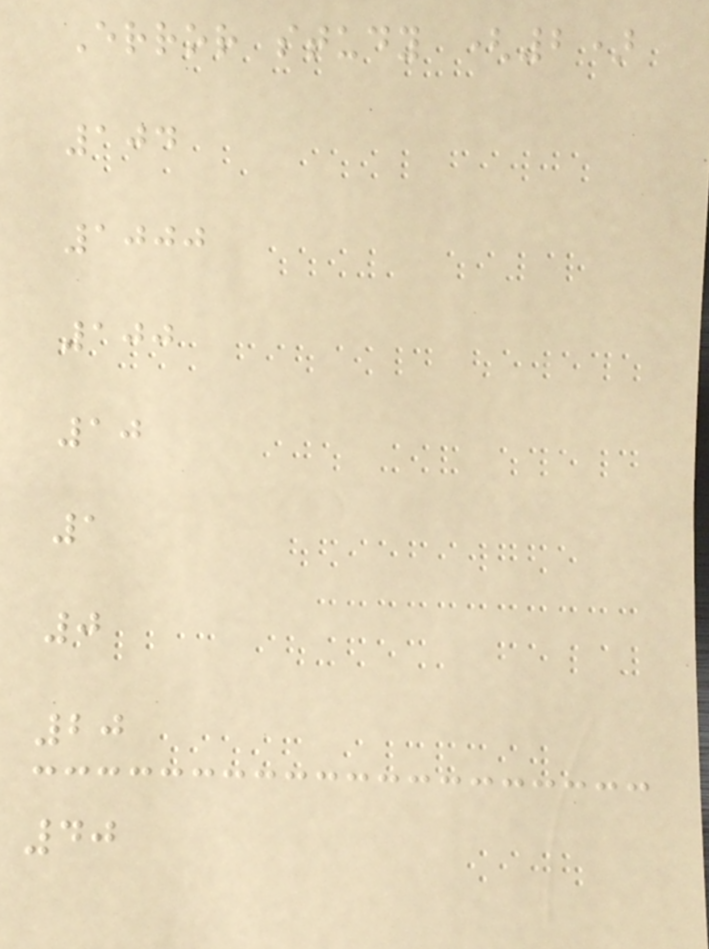Error study (2)
104
1000
100
10
1
0
20
40
